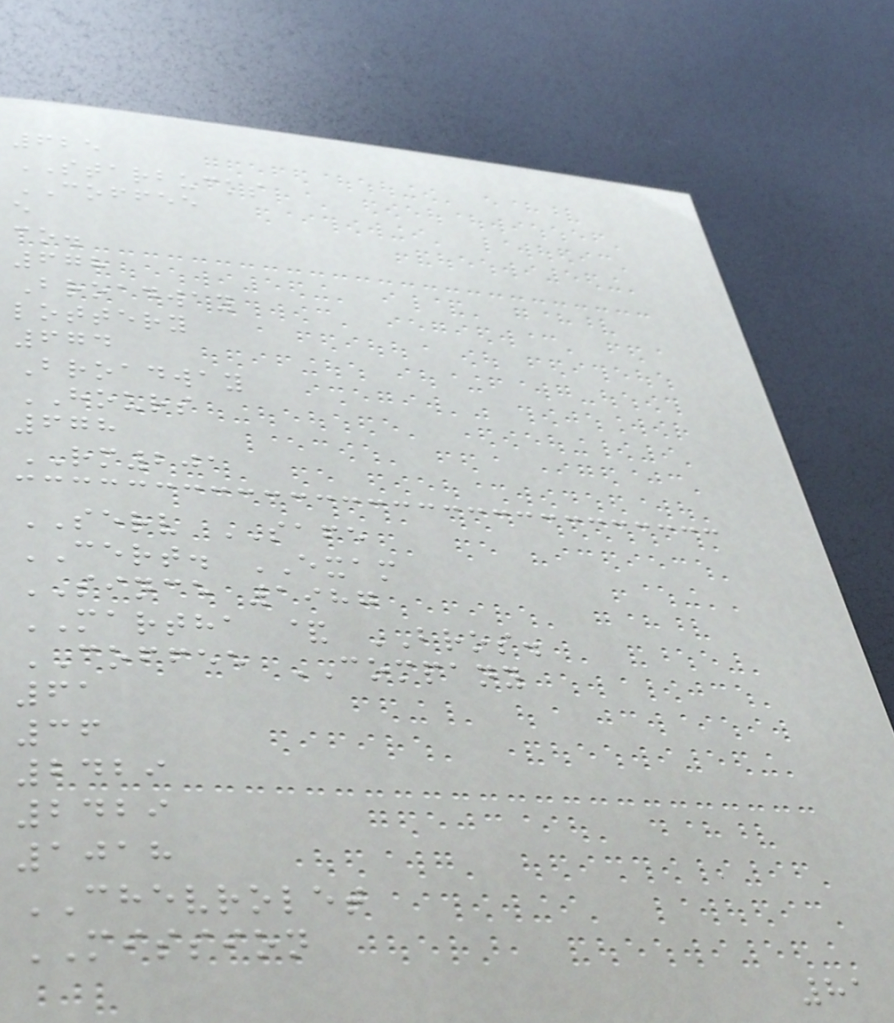625
STARBUCKS
COFFEE
e
co.
678
Broadway
lottery
674
Broadway
HOURS
678
RM201
SERV SAFE
CERT. EXAM
SINCE 1987
MARTHA & BROS.
COFFEE COMPANY
61
36
2429
2429
1018
CHEVROLET
MISSION
81
